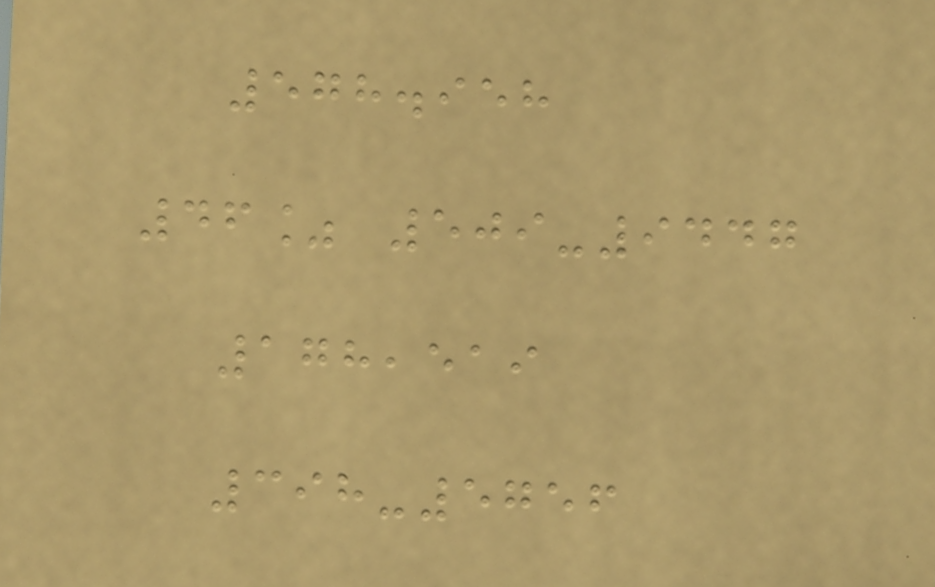578.958
46% 509-9447
178,519
398-5756
